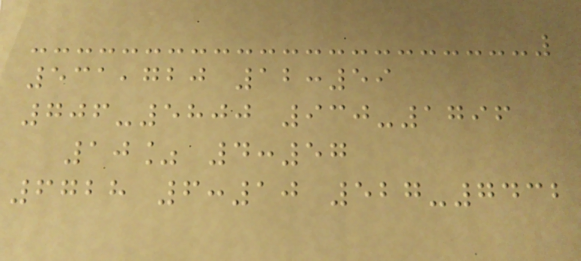531,720 12:59
706-5800 930-1796
10% 4:57
6728 6:10 527-7432
